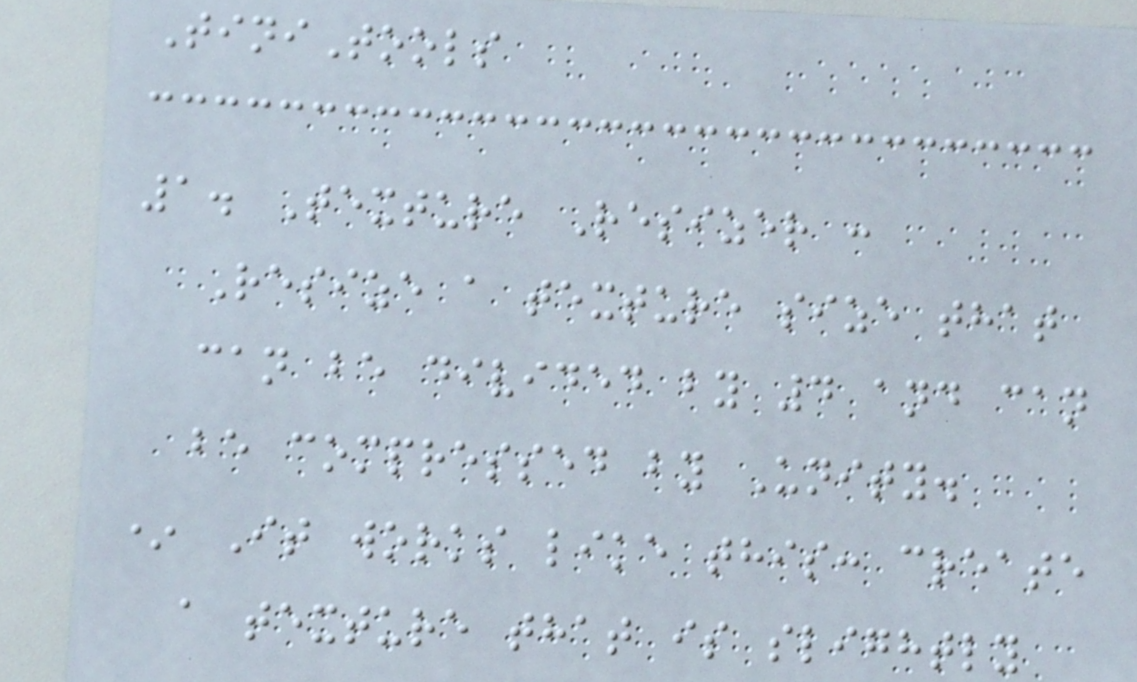TiniTools
1. Texture Resizer :
Resize a texture size that
can be divided by 4 and can
be compressed by Unity.
* It works like this: create
a texture that is slightly
